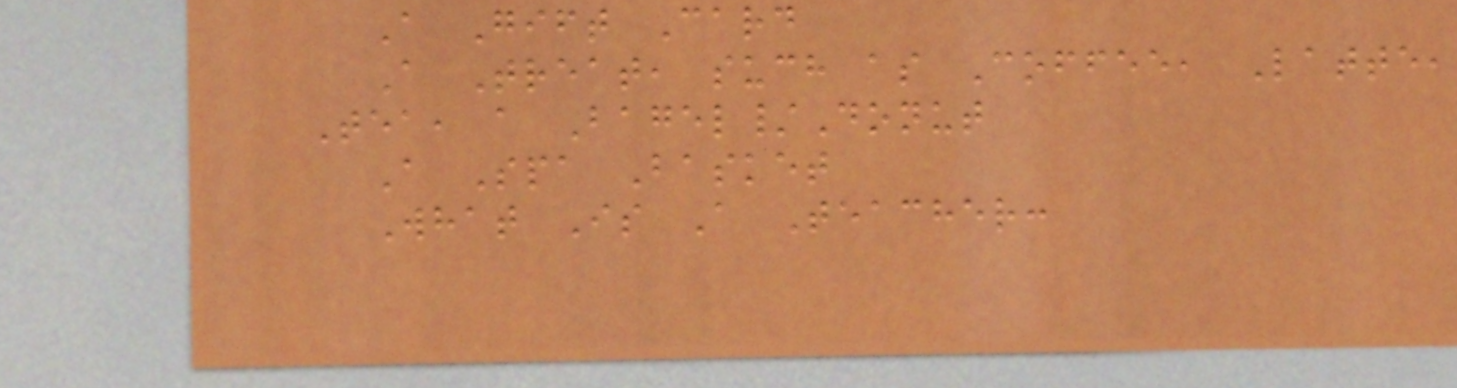A Gift Card
A Treat, such as Coffee, Latte,
Tea, a Bagel/Donut
A Spa Basket
What Is A Teacher:
